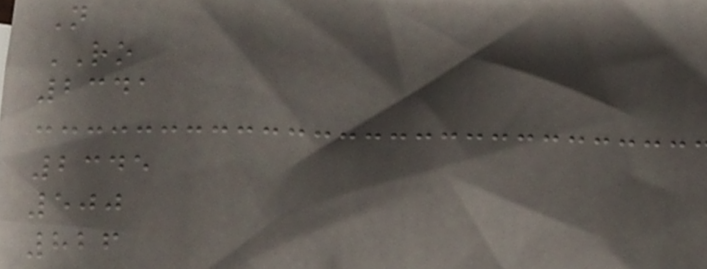N
RO
2341
2345
500
826
